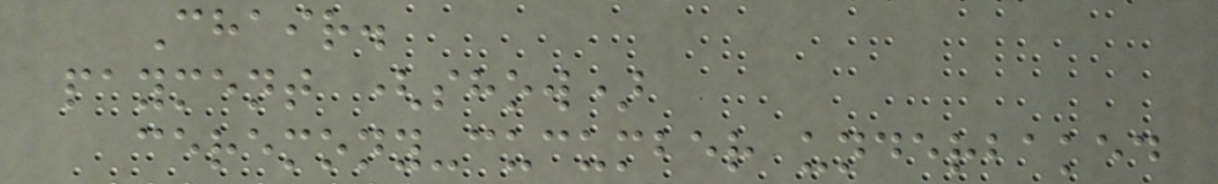Chair.
payment (show)
ceremony-cucumber underbaked
